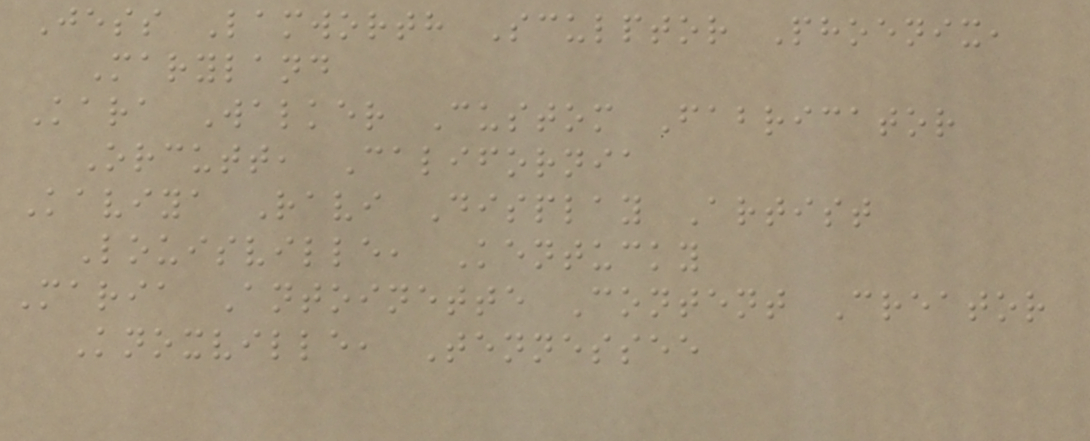Jess Lamworth Sculptor Phoenix,
Maryland
Kara Walker Custom Fabricator
Orcutt, California
Kaviya Ravi Display Artist
Louisville, Kentucky
Maria Antoinette Content Creator
Knoxville, Tennessee
